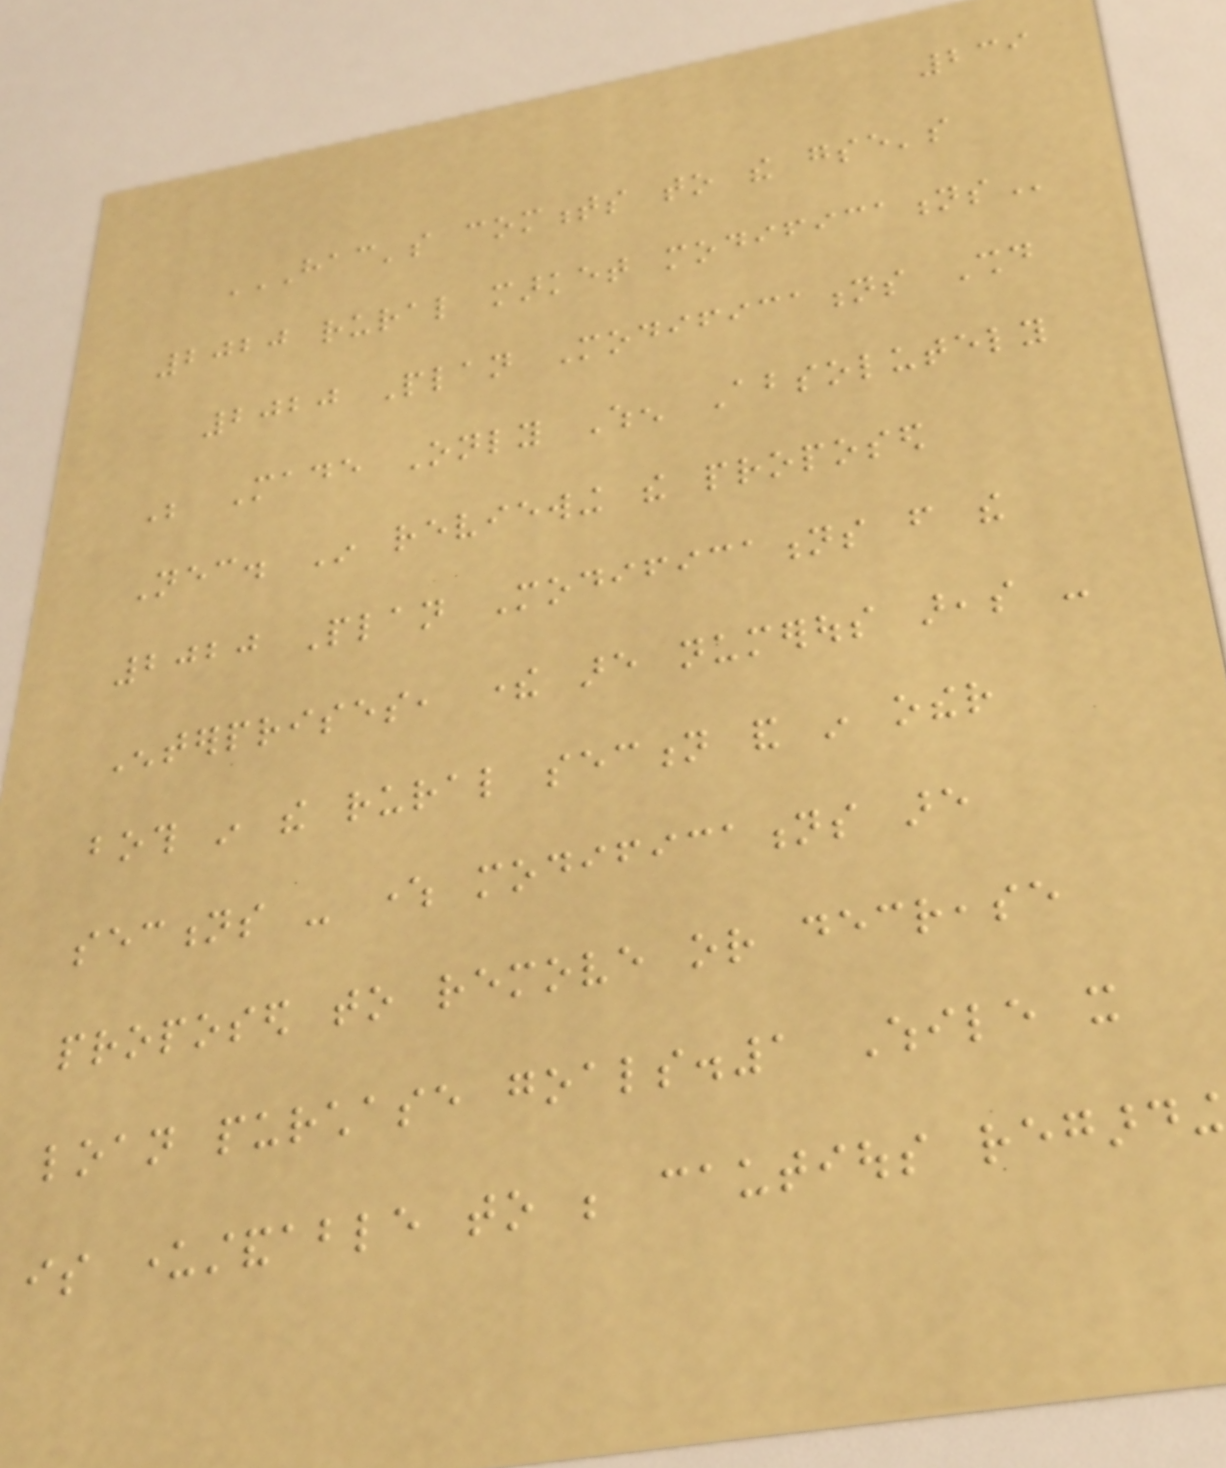239
HAC'S COMMENTS TO THE GSE'S
2020 RURAL MARKET MODIFICATIONS
2020 Plan Modifications Should
Be Made Only When Absolutely
Necessary. In reviewing the proposed
2020 Plan Modifications from the
Enterprises, there are numerous areas -
both in the rural section and in other
sections - where modifications are
proposed to remove or decrease
loan purchase goals.1 While it
is understandable to be cautious regarding
